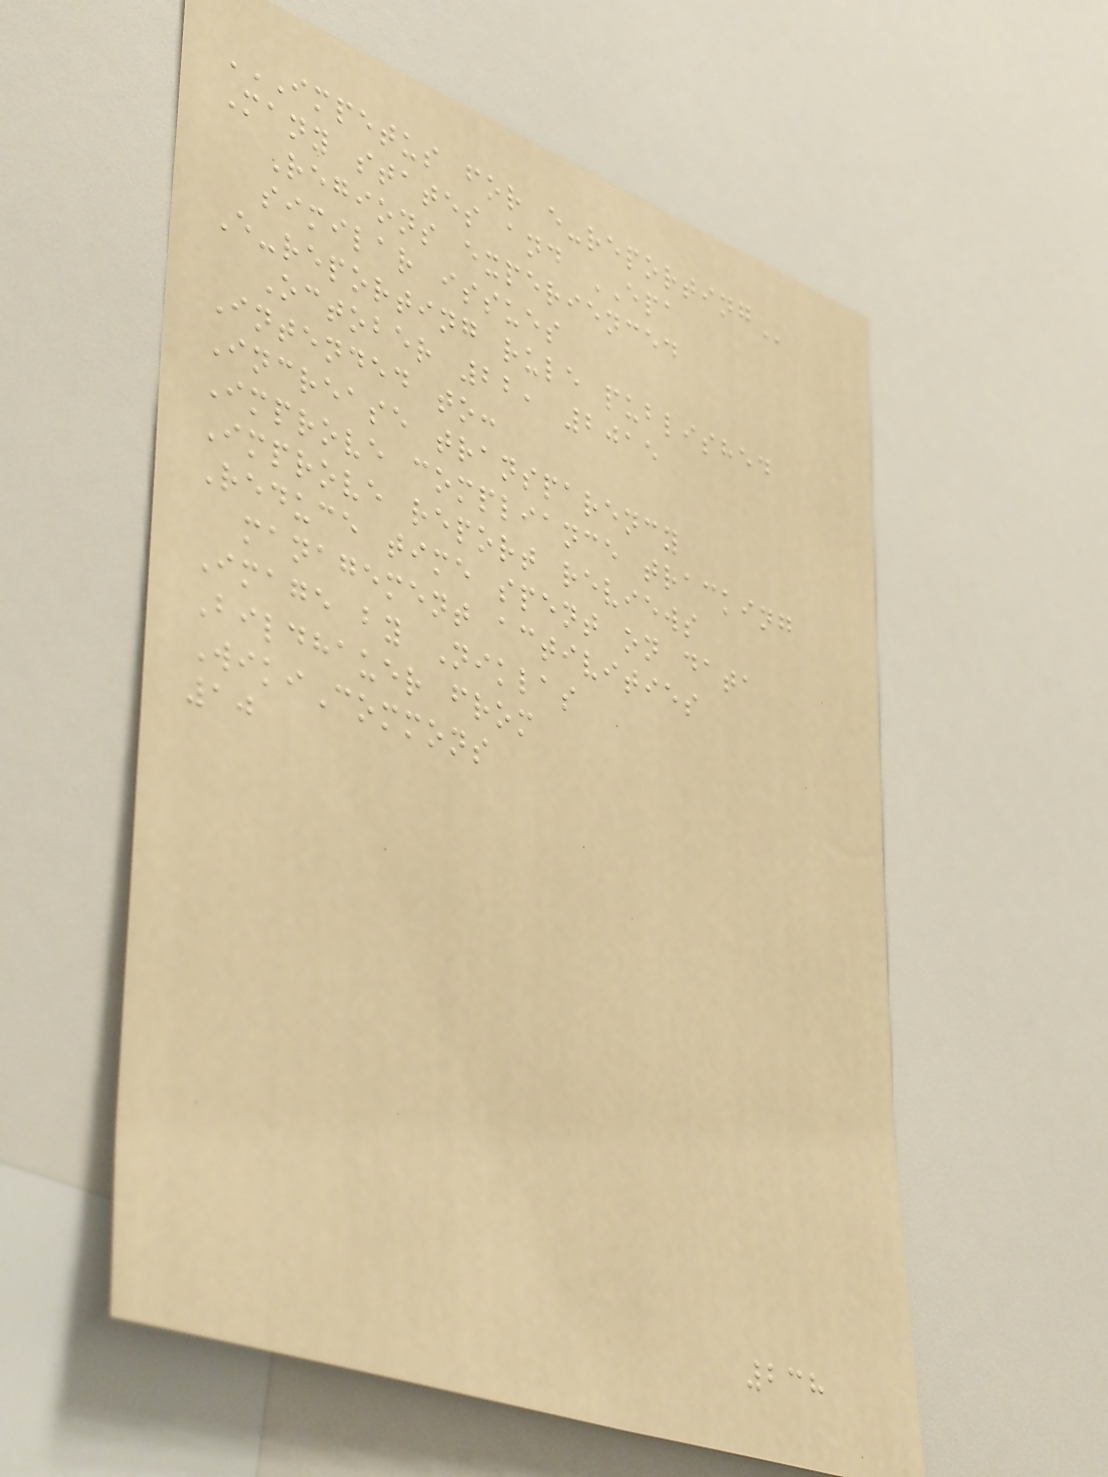IMPETUS FOR E-REPORTING
Many states and EPA
Regions experienced
similar issues
E-reporting rule published
October 22, 2015
Intended to:
Increase transparency
Improve compliance tracking
Improve report reviews
Reduce time spent on data
management activities
Image by Niklas
Bildhauer from
WikiCommons
10
238
